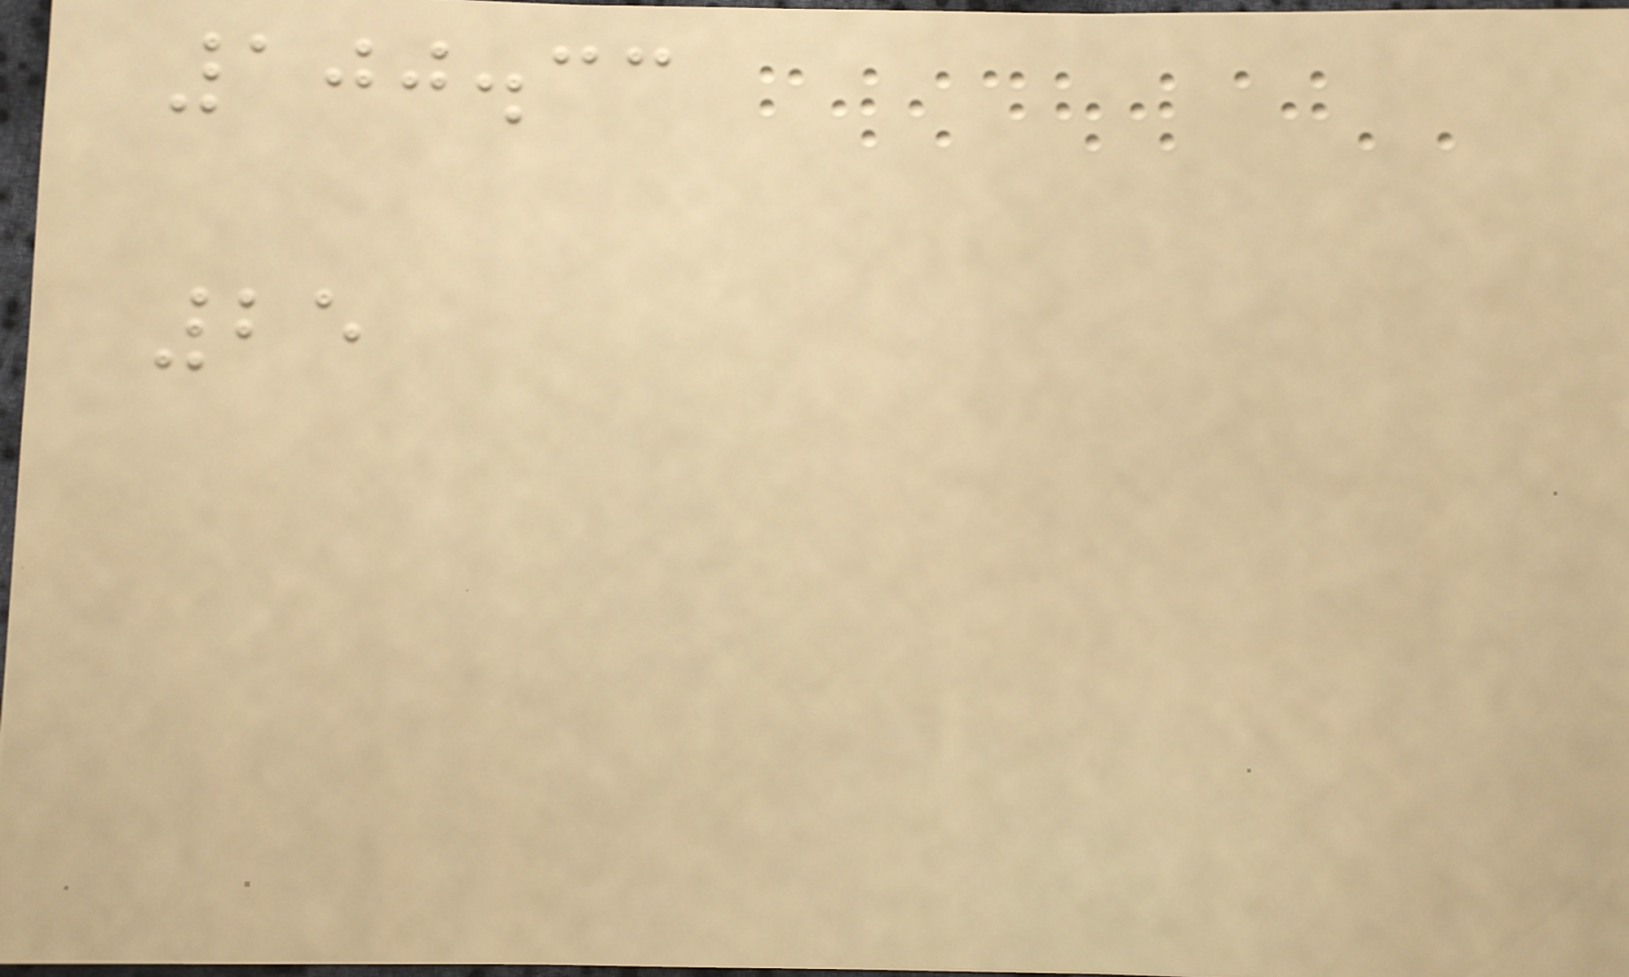100.33
25
